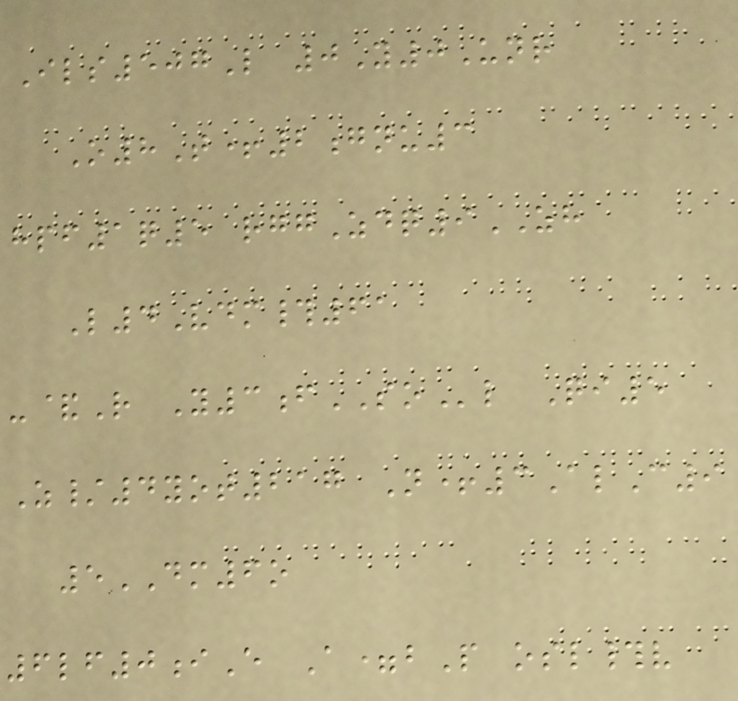Ils507L 0Y0Unr
O8T+2gnu3
hpf1q5 rggZdq9ZH
L4Vdm#61
-&R Y3fSOl Qi5
Z/4yot217 N+3AlC9
5DM6o
6lf0iE A=bP osl#v
